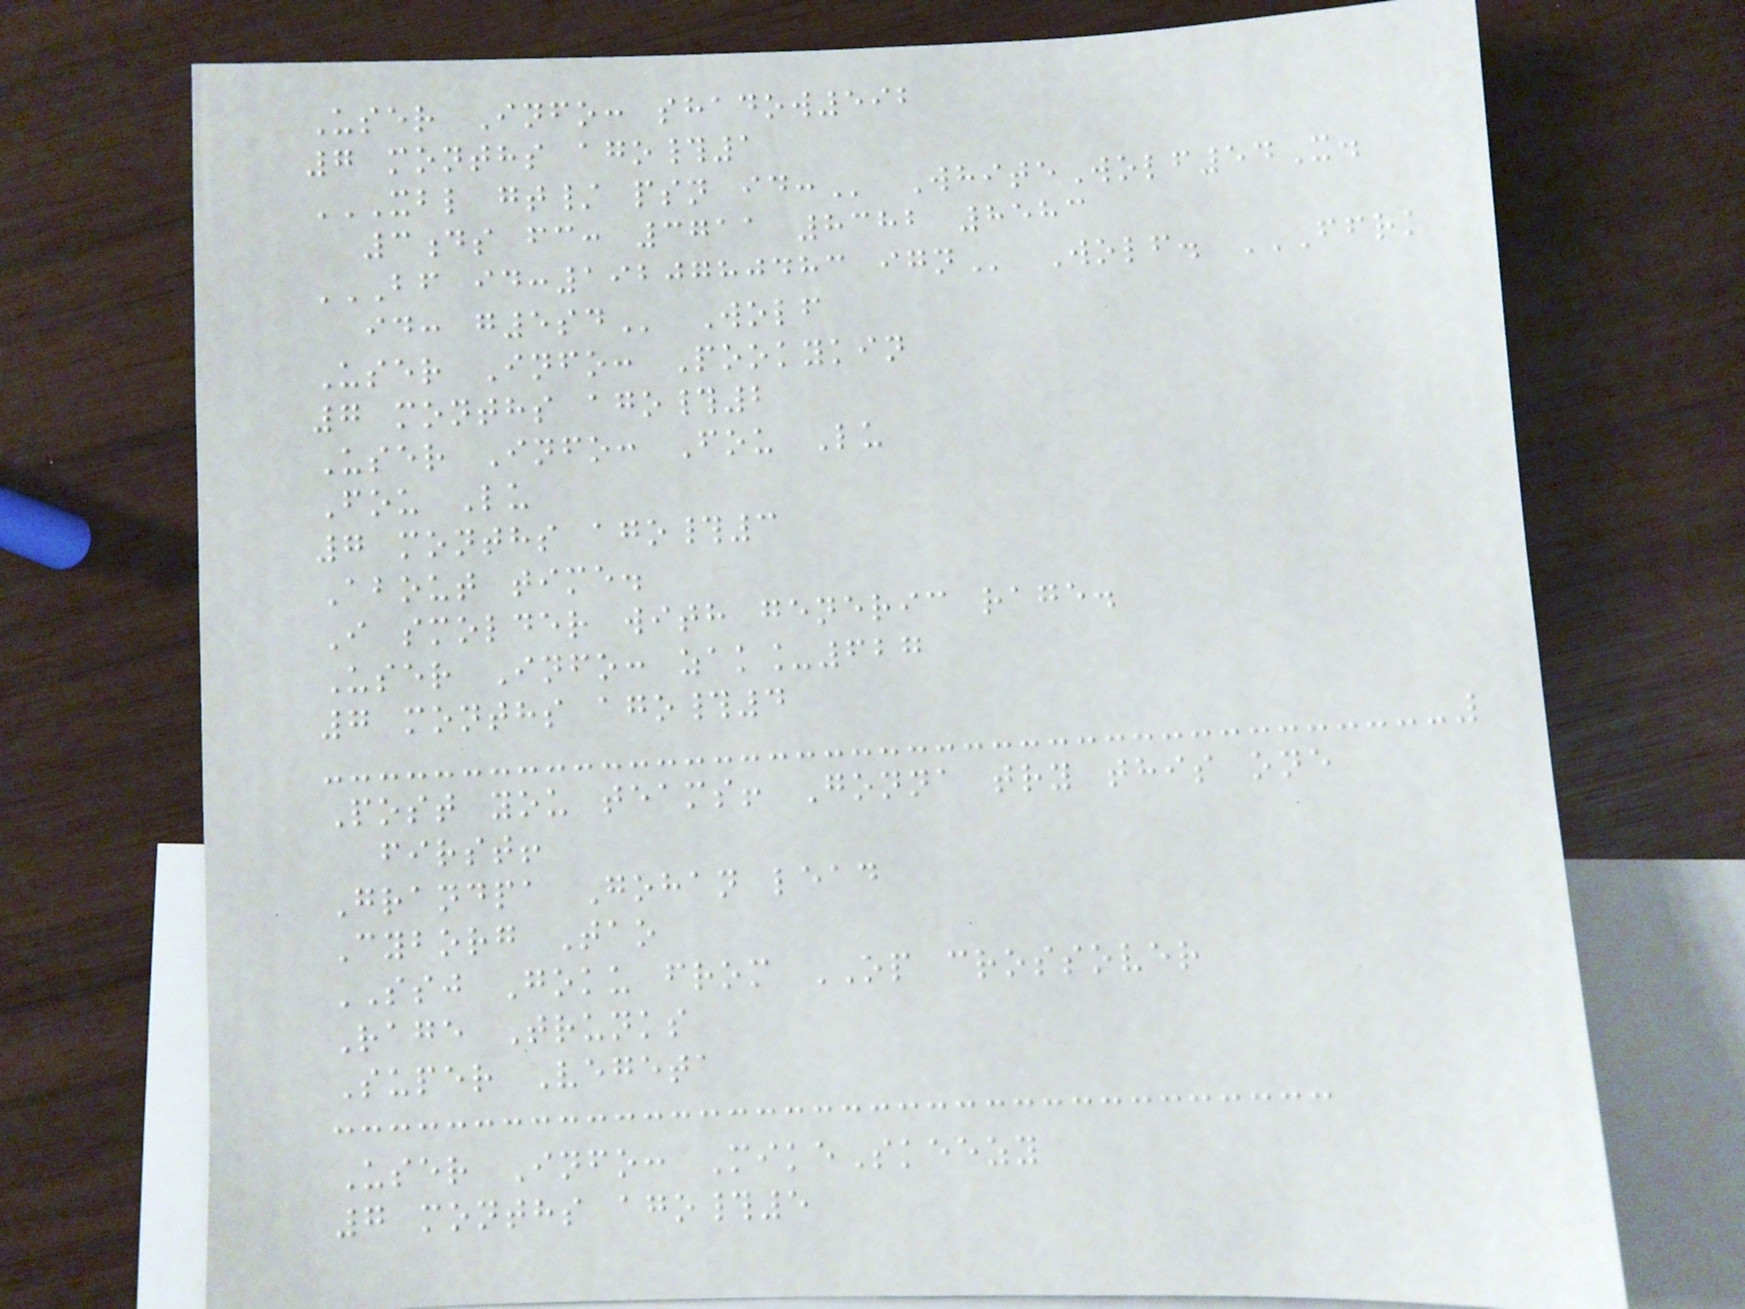User Info: shadow592
7 months ago#1
XBL GT/ PSN ID: WhiteWolf54X.
3ds fc: 3711 8382 8583
BF ID:1920780483 IGN Wolf. FFRK
ID: G5SD Wolf
User Info: Pookykin
7 months ago#2
User Info: Fou Lu
Fou Lu
7 months ago#3
About time.
I smolder with generic rage.
User Info: zak_627
7 months ago#4
Post you teams! Gonna try this one
first!
Grandpa Gohan lead
Cyborg Tao
SSJ Goku from OP crossover
Rage Trunks
Super Vegeta
User Info: MikeSkeezy
7 months ago#5
